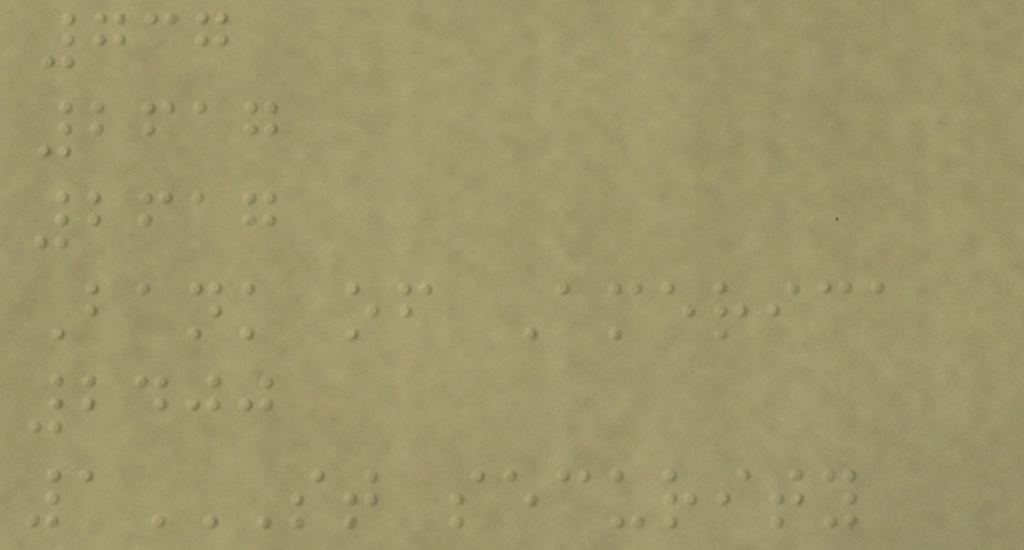737
2617
2617
Bank of America
2400
1ST SECURITY
